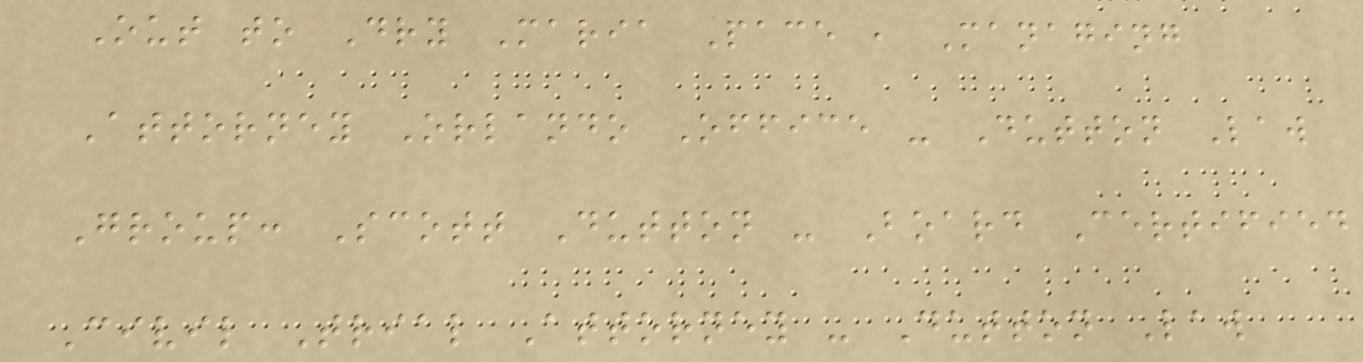Out to Dry Maria Pace , Managing
Attorney Orlando Office - Dutton Law
Group: Scott Dutton - Board Certified
Civil Trial Attorney - Dutton Law
